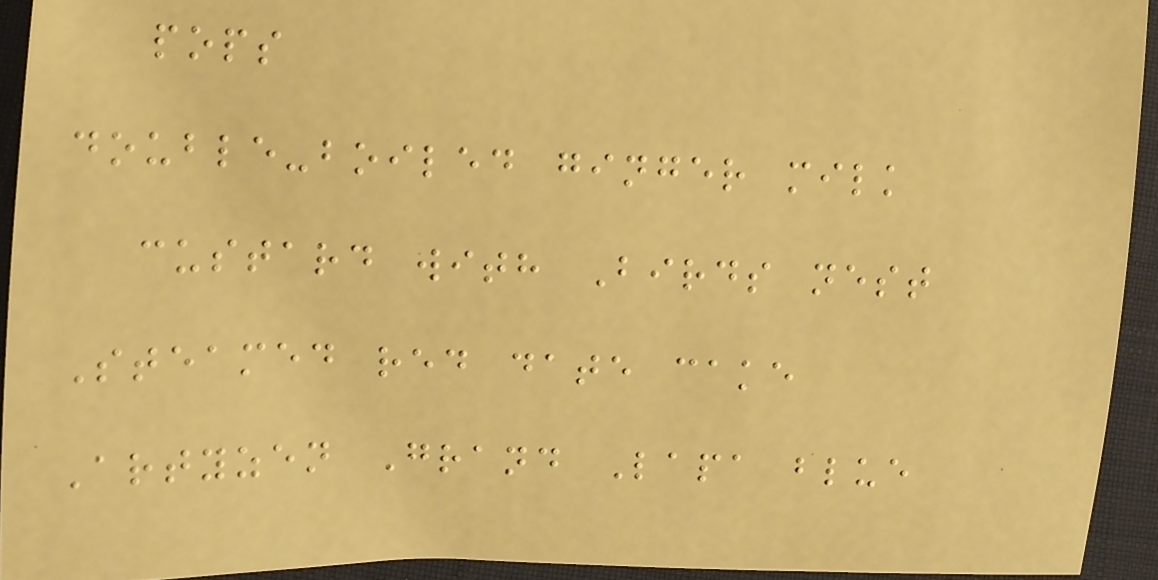pops
double-boiled ginger milk
custard with Birds nest
Steamed red date cake
Artyzen Grand Lapa blue
